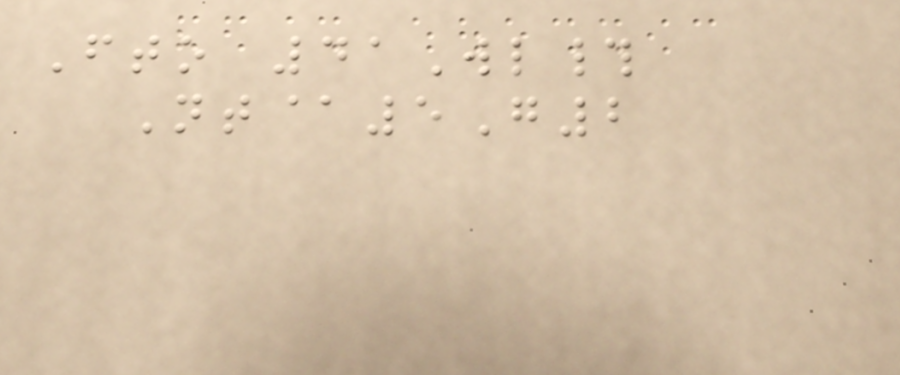Fto 41Wl#
Nt@5G2
